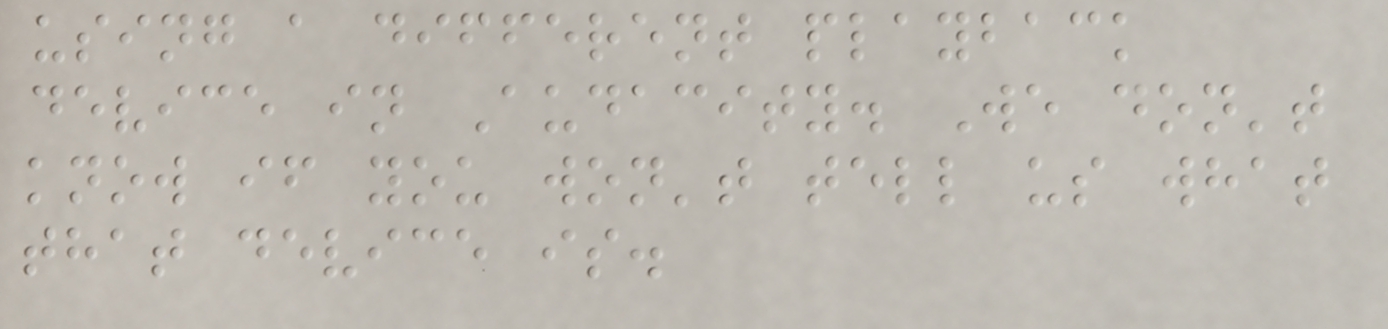using a different playback
device in Audacity. We don't
know if you won't tell us what
that device is.
